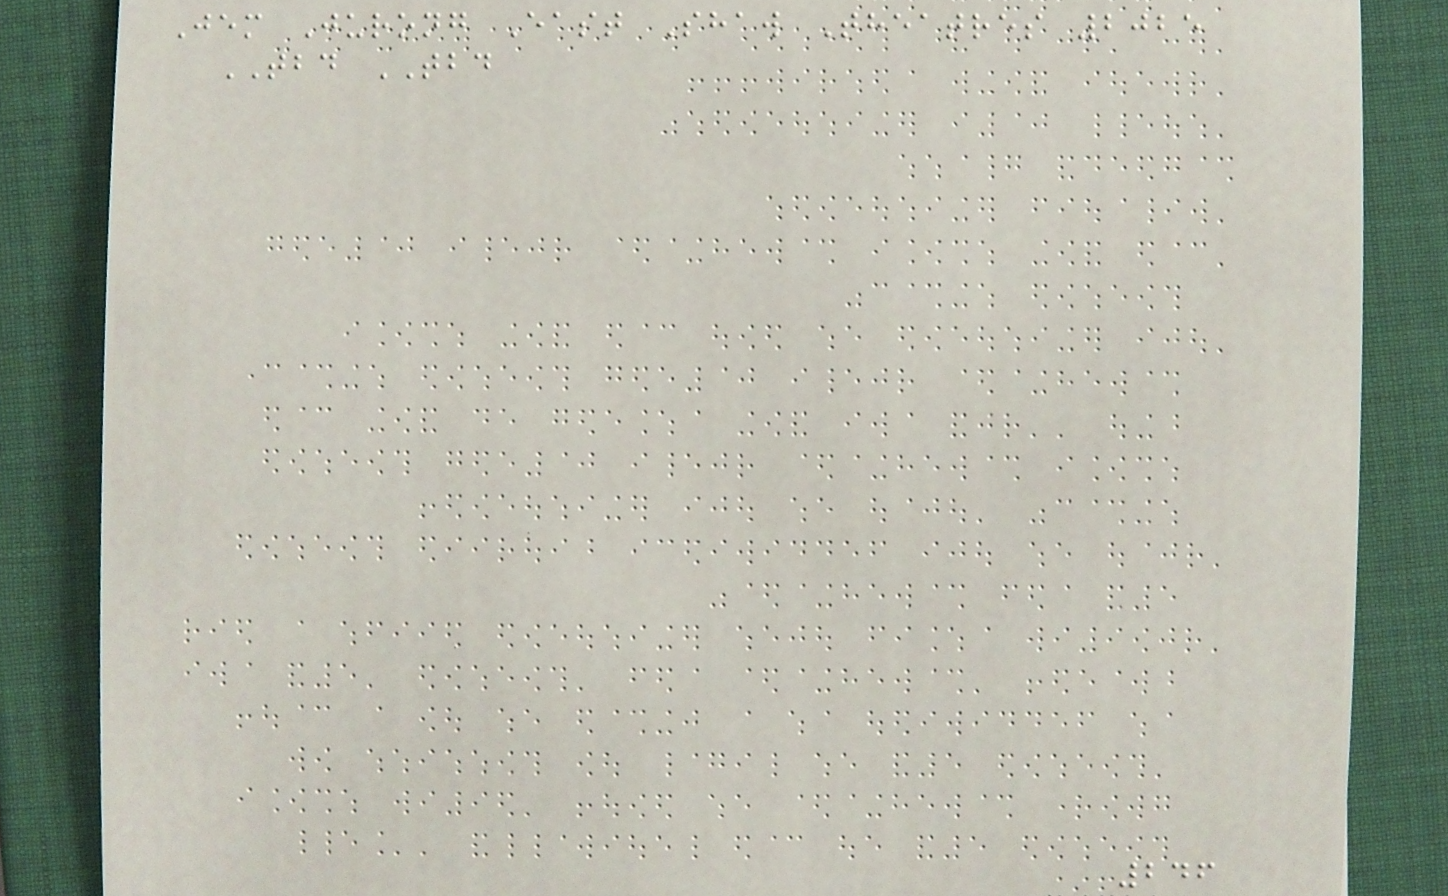Jem Jurong East Shaw Theatres 2025
TBD TBD
246
